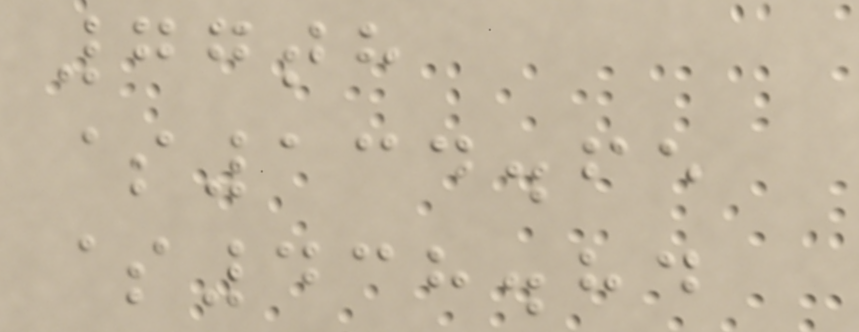77th
$134.65
$438.84
